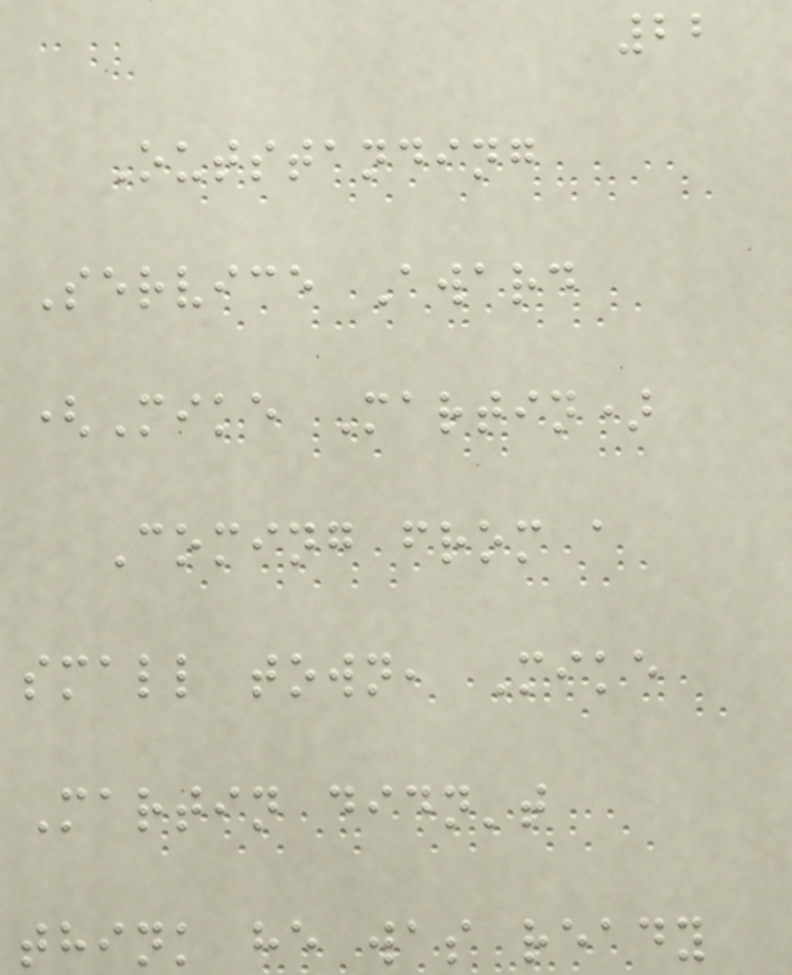22
Outstanding
Service Award
(Mike Martin)
Coming from a
small town, Mike
Martin didn't
think he was ready
